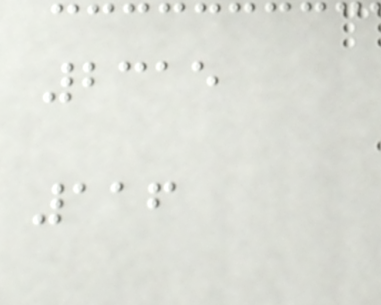2315
116
